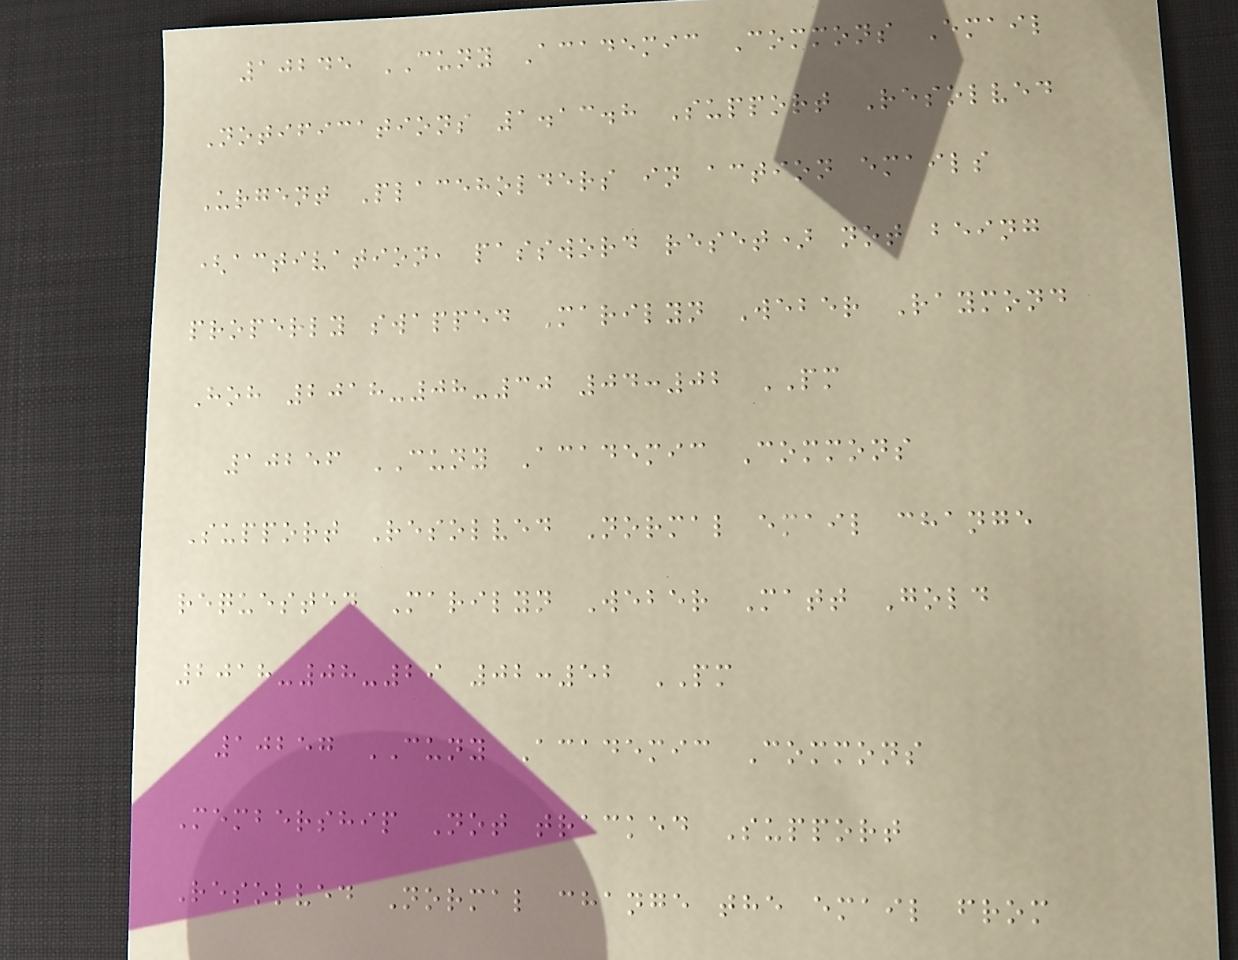10245 CUNY Academic Commons Email
Notifications 1.13.8 Support Resolved
Urgent Placeholders in action emails
(activation, password reset) not being
properly swapped Marilyn Weber Raymond
Hoh 2018-08-30 04:02 PM
10256 CUNY Academic Commons
Support Resolved Normal email change
requested Marilyn Weber Matt Gold
2018-08-29 02:52 PM
10257 CUNY Academic Commons
Membership Not tracked Support
Resolved Normal change the email from
